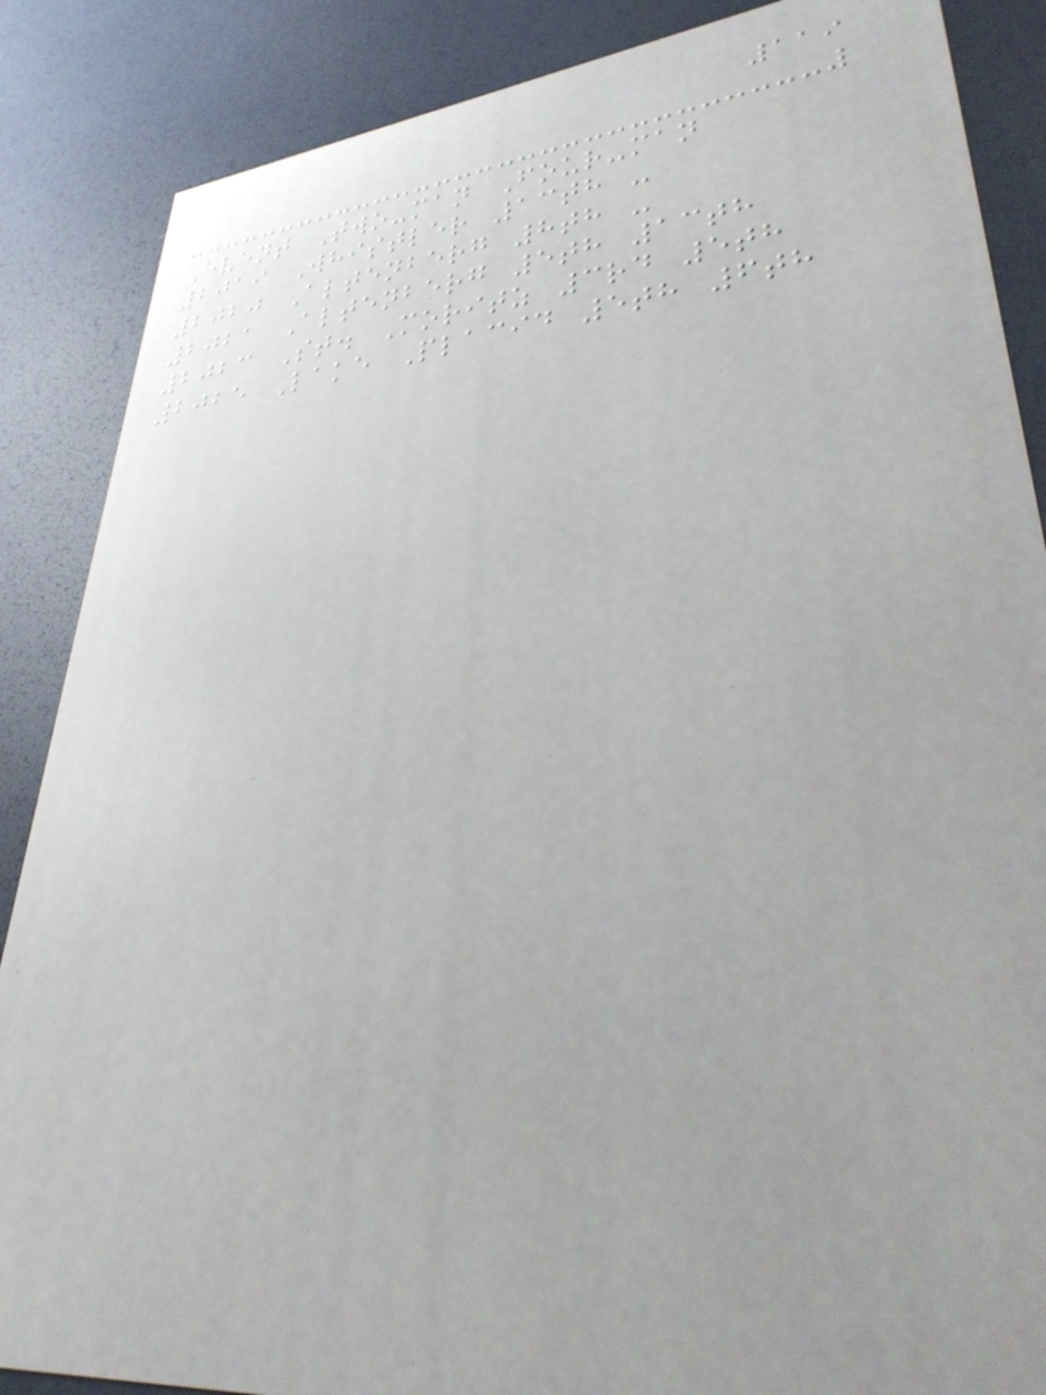119
Event Two-man Four-man
2019 Whistler 13th -
2020 Altenberg 8th -
2021 Altenberg 5th 13th
2023 St. Moritz 3rd 5th
2025 Lake Placid 5th 6th
